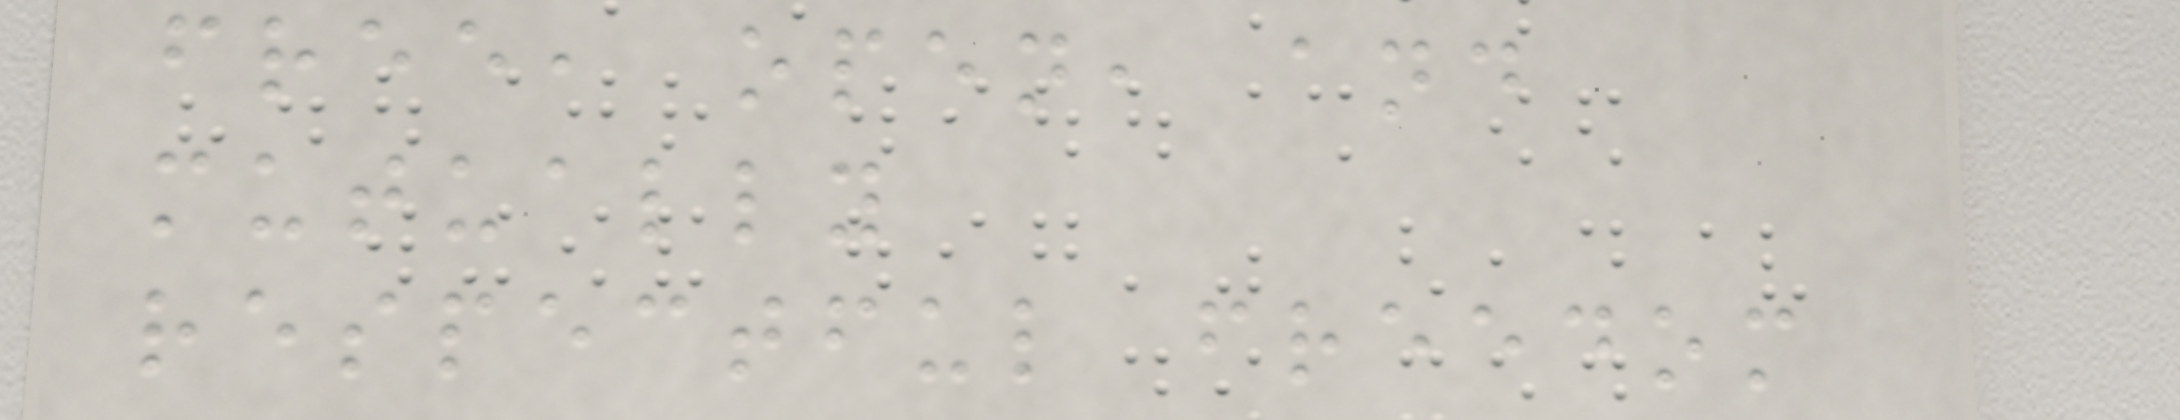free, open, and
mutually
respectful freedom
